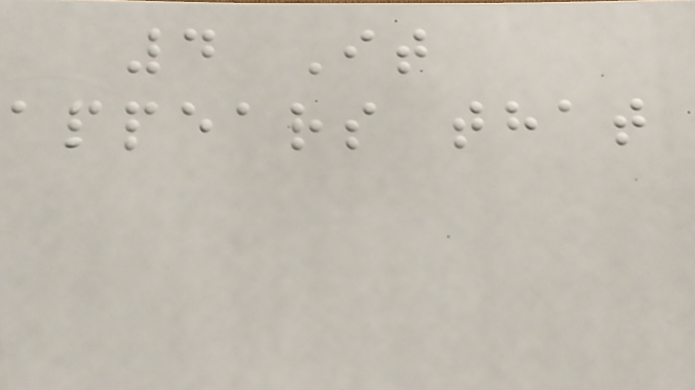4 It
appears that
